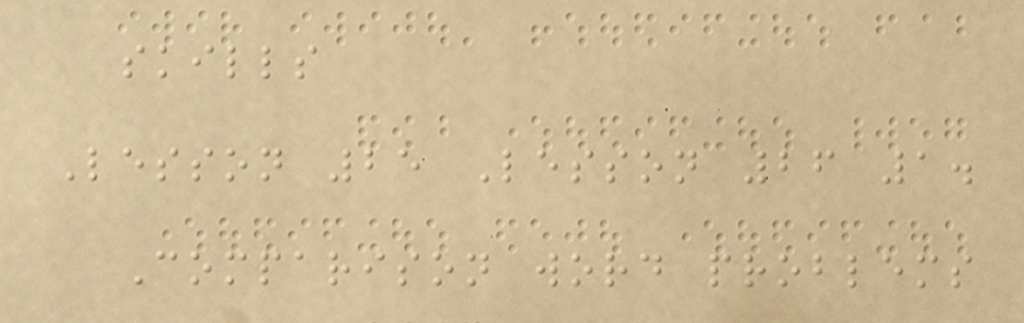skills
Lesson 25 Lesson 26 1.
Comparison word problems
